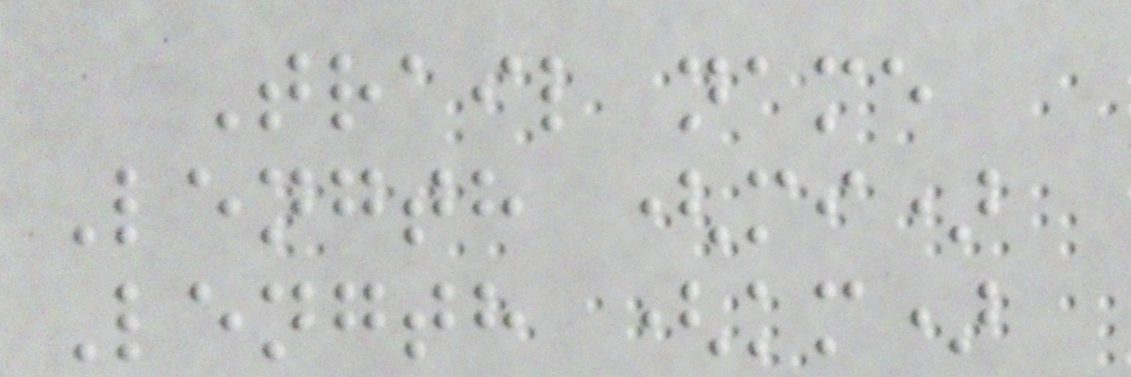Trail name
Length (mi)
Length (km)
